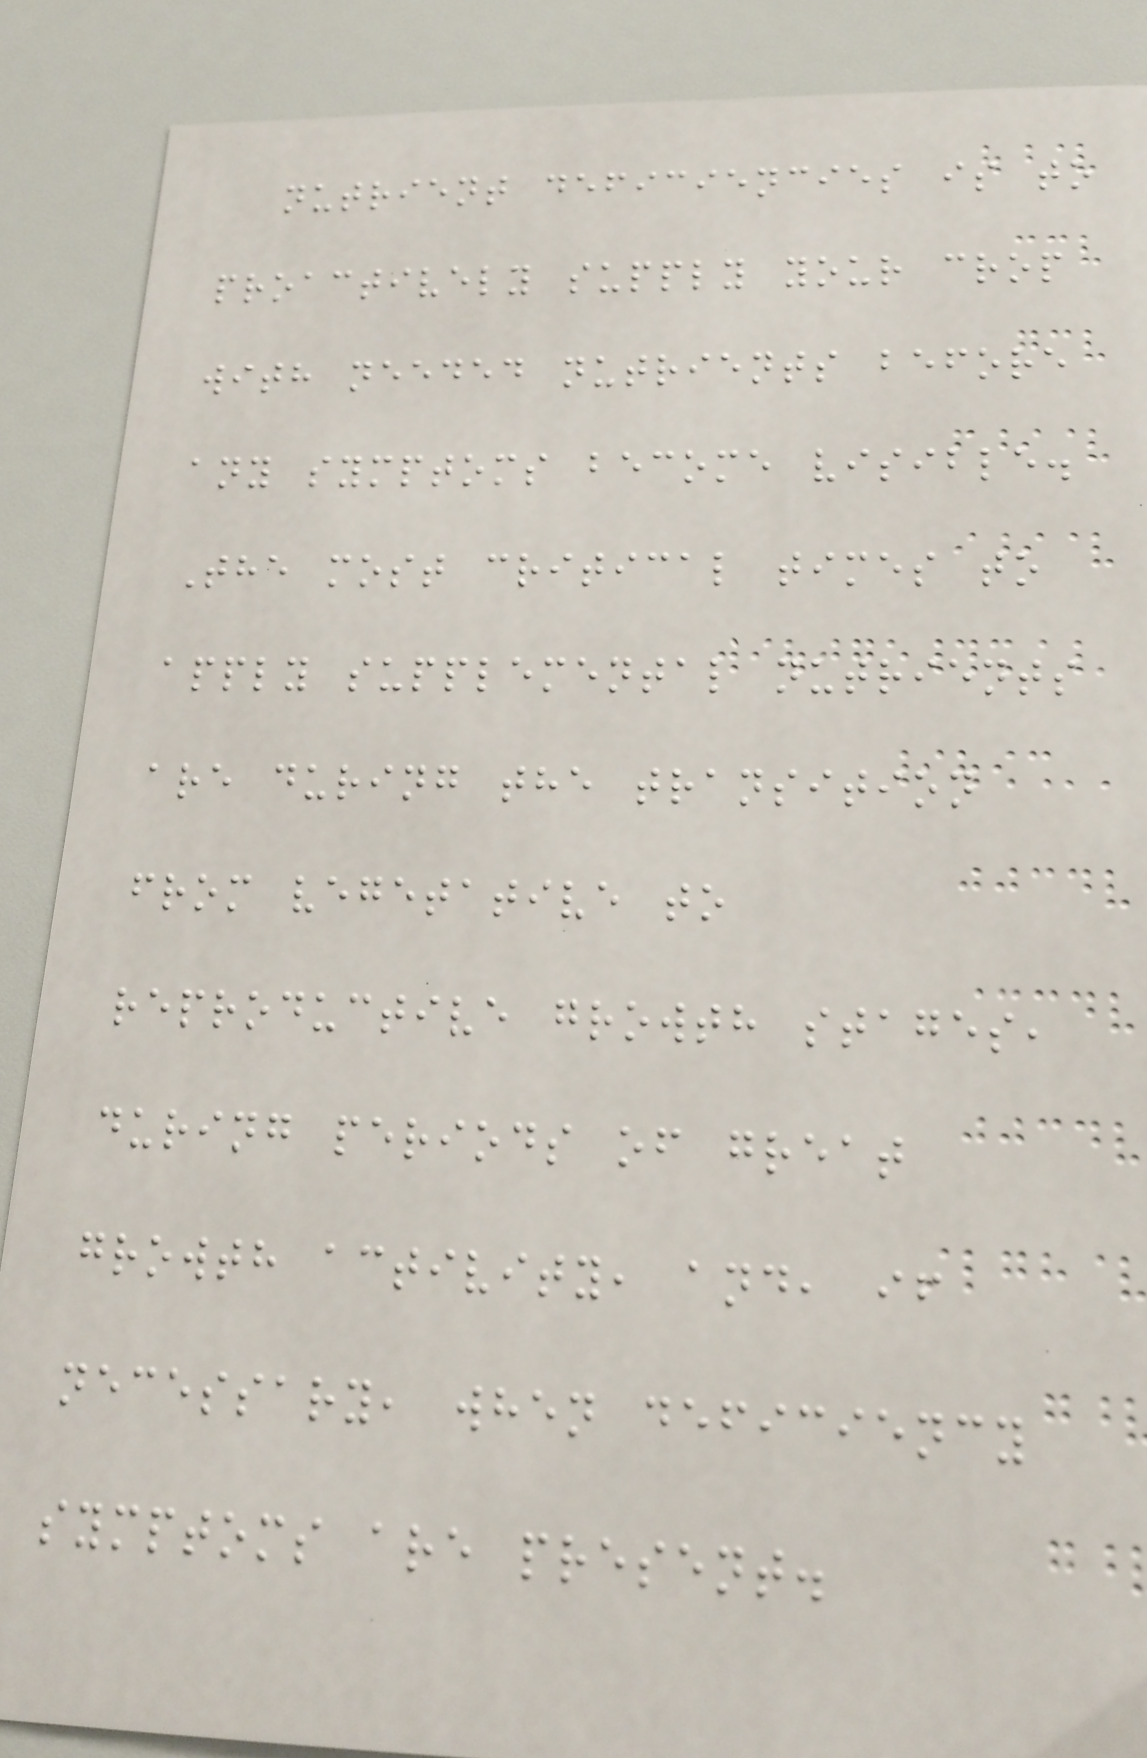nutrient deficiencies is to
proactively supply your crop
with needed nutrients before
any symptoms become visible.
The most critical times to
apply supplemental nutrients
are during the transition
from vegetative to
reproductive growth stages,
during periods of great
growth activity, and, if
necessary, when deficiency
symptoms are present.
